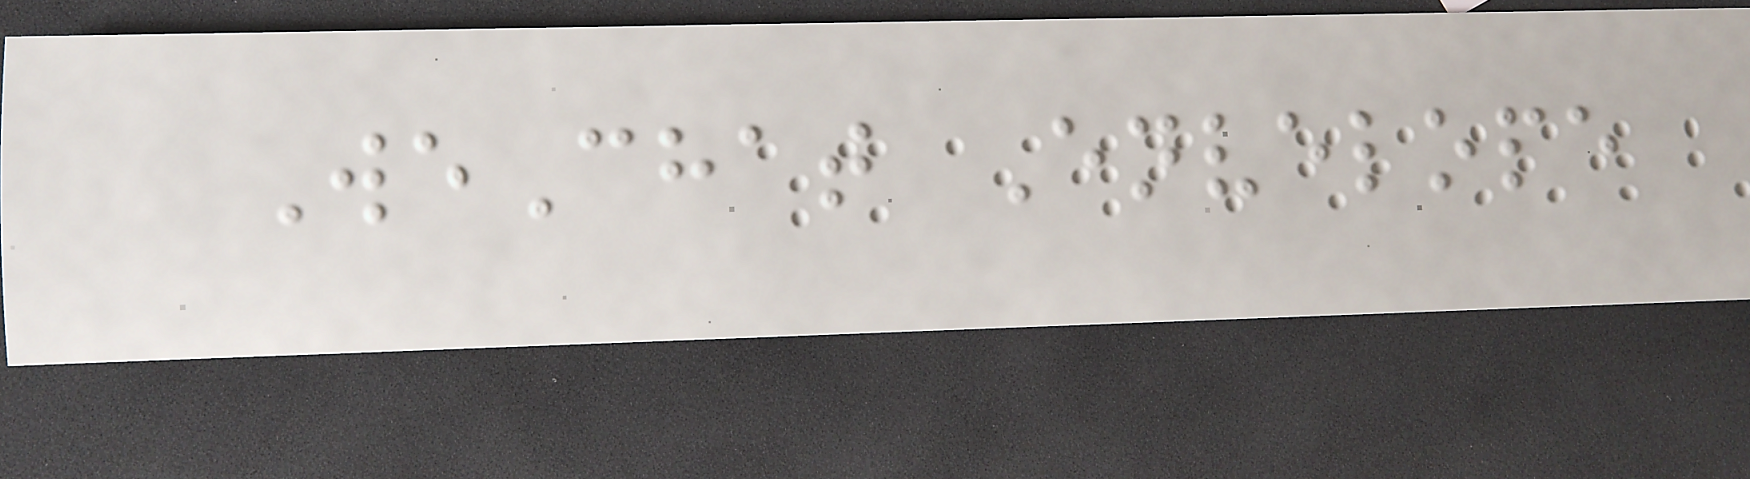WeChat Envelope
